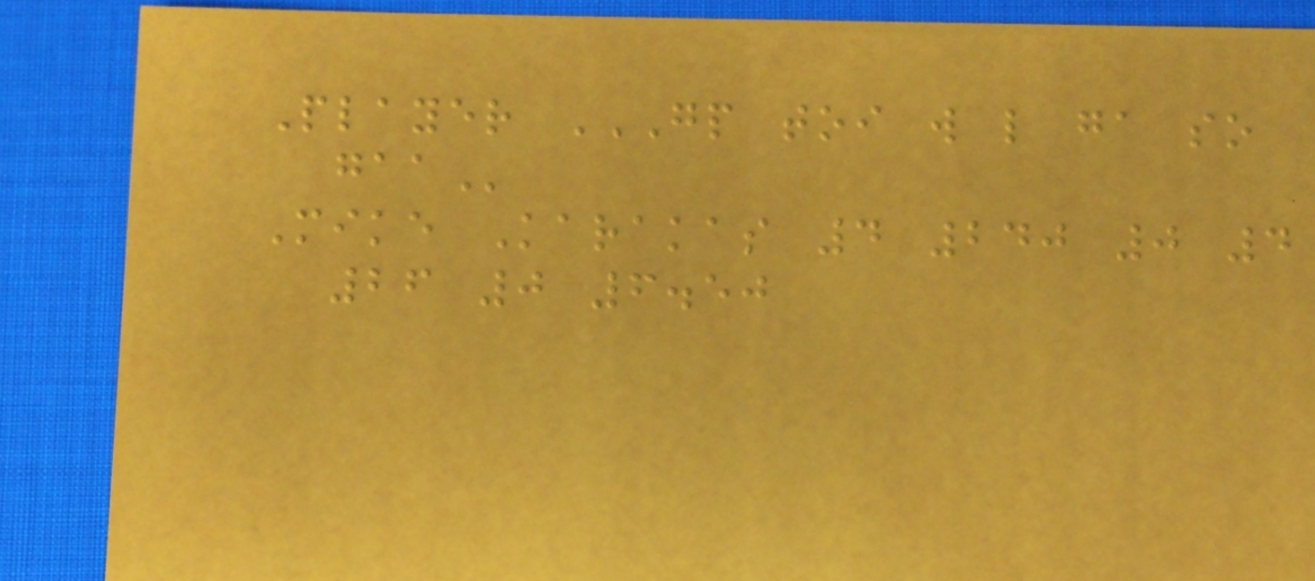Player GP TOI W L GA SO
GAA
Mike Karakas 4 240 0 4
26 0 6.50
